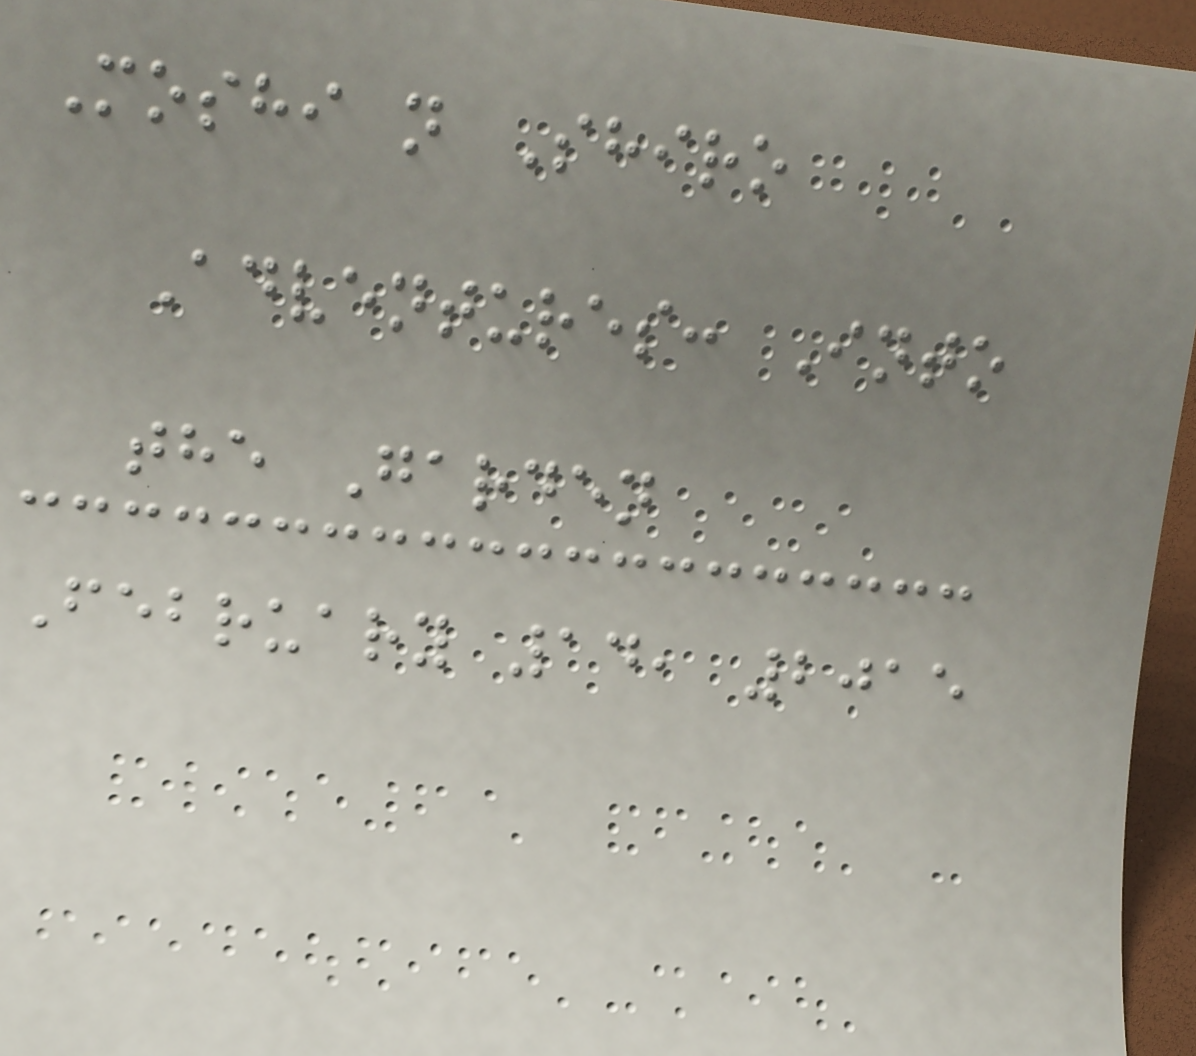Moshi n Shiro
Adventures: Into
the Garden
February 14, 2015
